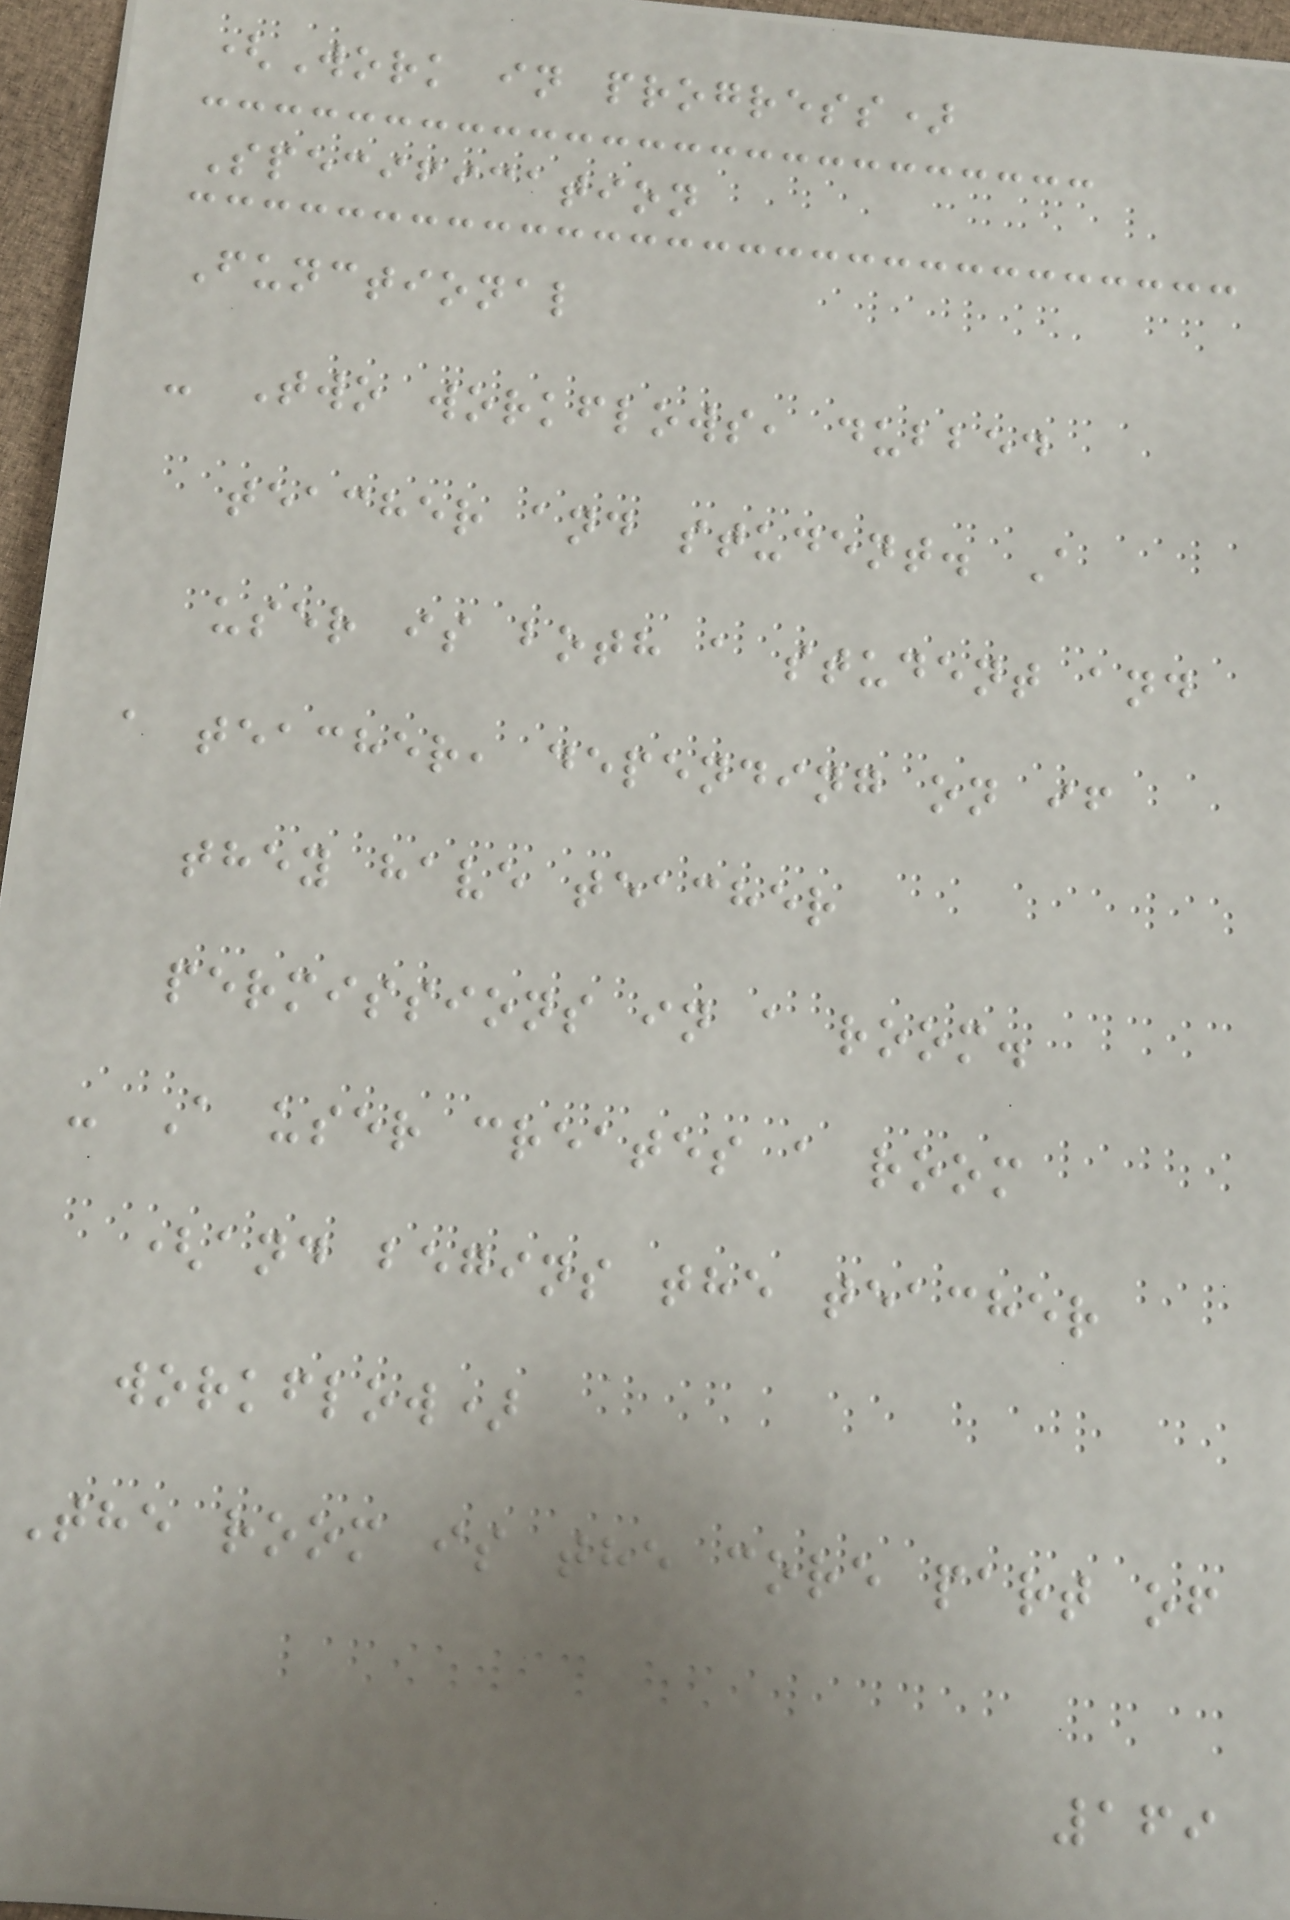(Work in progress)
Specification
Functional
- Two workflows, dubbed
teacher and student. A
user is both a student and
a teacher, depending on if
they have teacher
permissions in a room.
- A user creates a room
(and begins the teacher
workflow)
The room is the core part of
169
